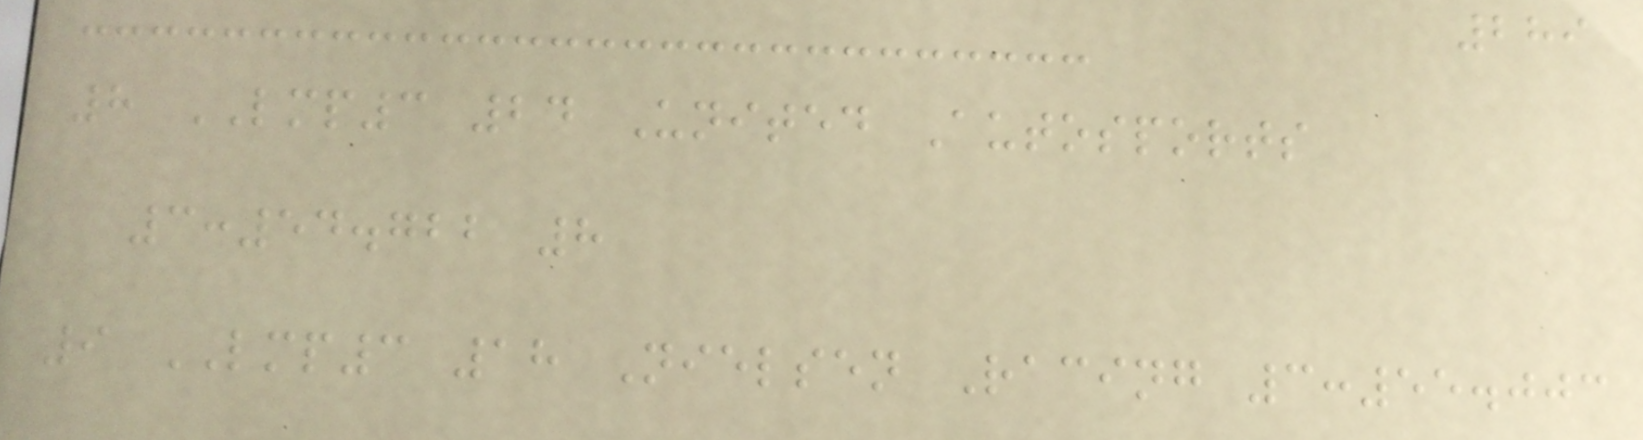289
8 LMP3 24 United Autosports
3:54.722 8
9 LMP3 18 Nielsen Racing 3:55.003
